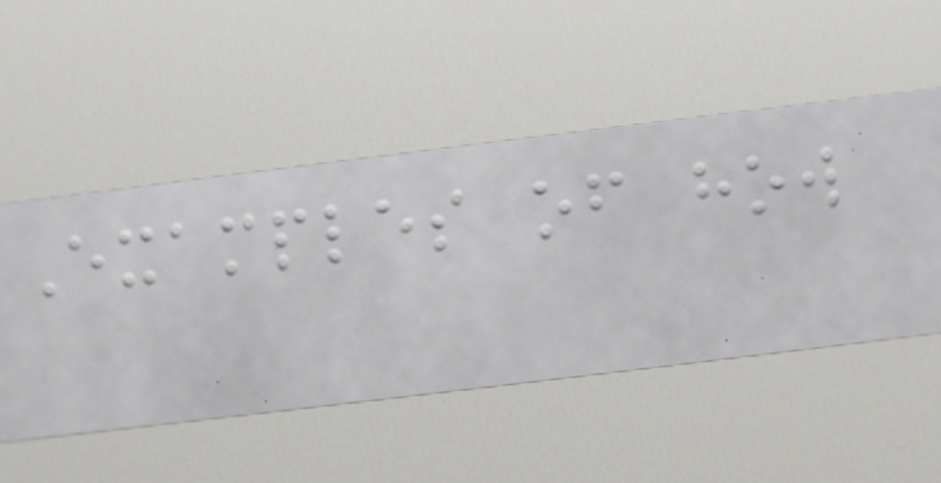Examples of how
